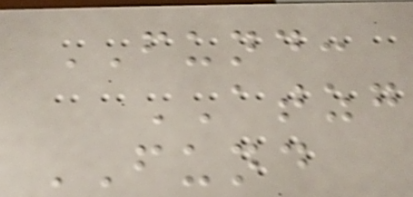FUND:
ATZG
FUND
